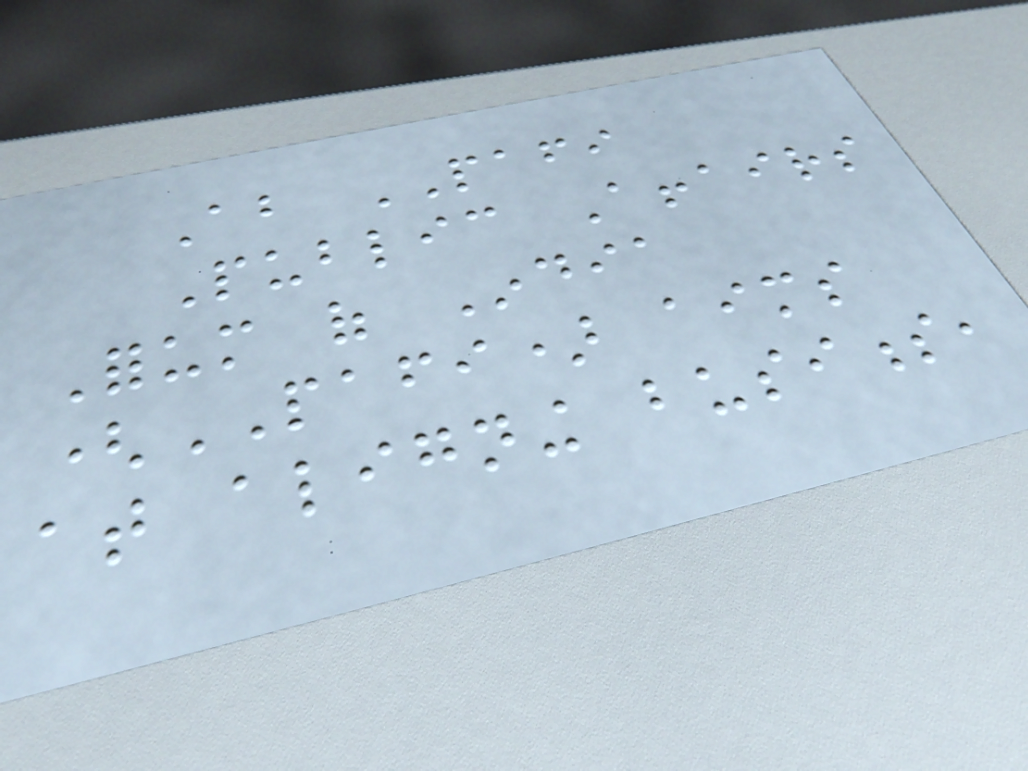About PAFI
Public Affairs
Forum of India
(PAFI) aims
at aligning business,
